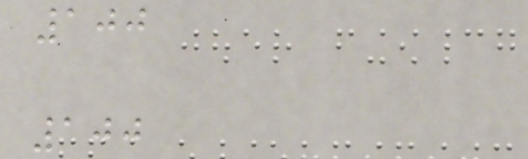100
100
